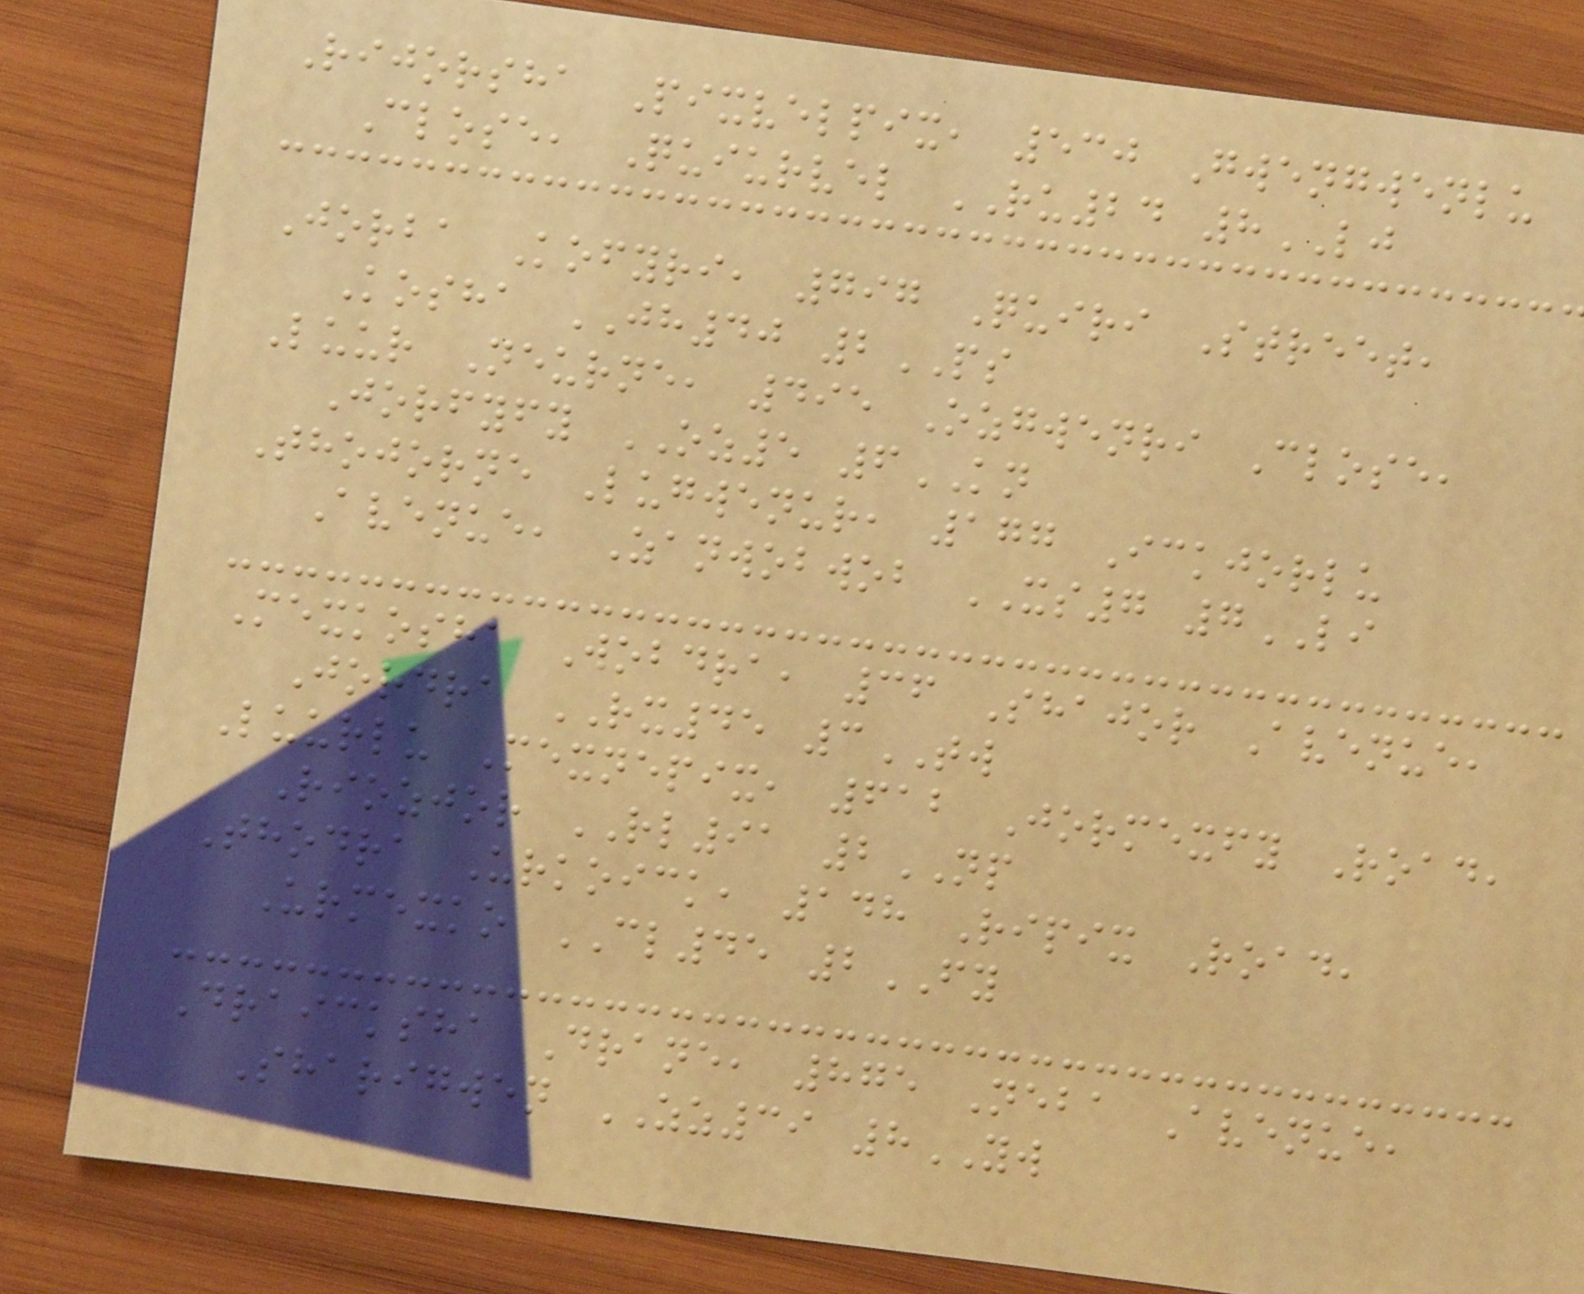Rijorsha Pixvelpix, 530 Gwengwenlu
Close, Quiurvel RU24 8LJ
Jorba Kofyri, 797 Quiri Street,
Kosha JH40 2PS
Luur Neurne, 495 Ozgwenri Close,
Jorfyfy OZ5 6KN
Thojorne Lugwenur, 177 Ickjorlu
Avenue, Zanwobwob XS7 7LI
Mexkosha Wobdra, 36 Shajor Avenue,
Jordra RX45 3TW
Luurlu Mexnepix, 612 Jormexfy Road,
Riozjor RL91 2NP
Thodra Urkoick, 148 Ripix Road,
Urmexko CL45 2FY
Draicksha Drane, 875 Neba Avenue,
Sharigwen ZZ39 8YW
